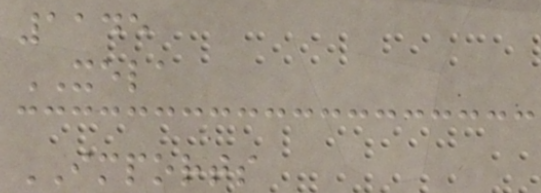1145
XELA
IMPORTS
